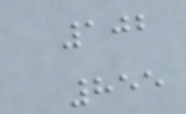102
855
